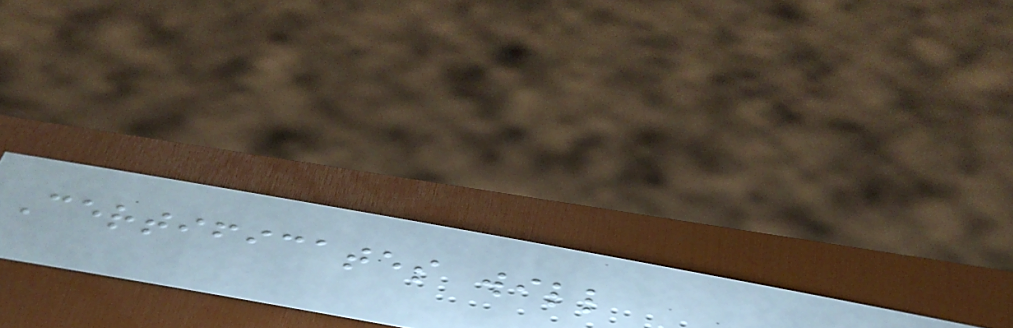Certificates will
